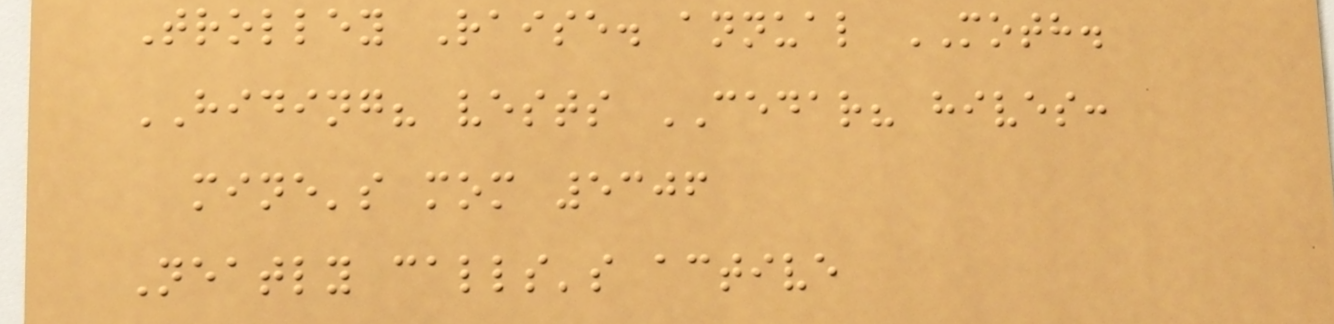Trolley Raise. annual MOTH.
HIDING? vests CEDAR? hives:
mine's mom 5306
Neatly calls's active
